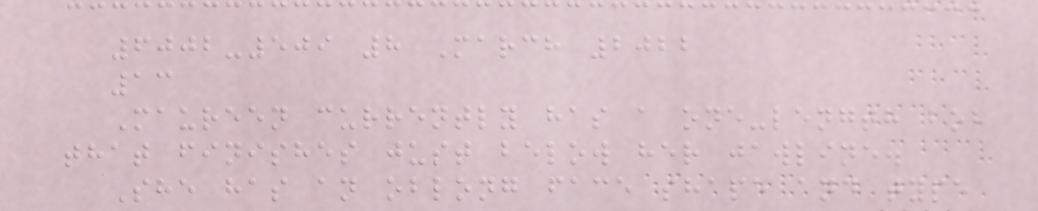6002-509 8 March 2022
13
Maureen currently has a one-length bob
that finishes just below her jawline.
She has an oblong face shape and type
